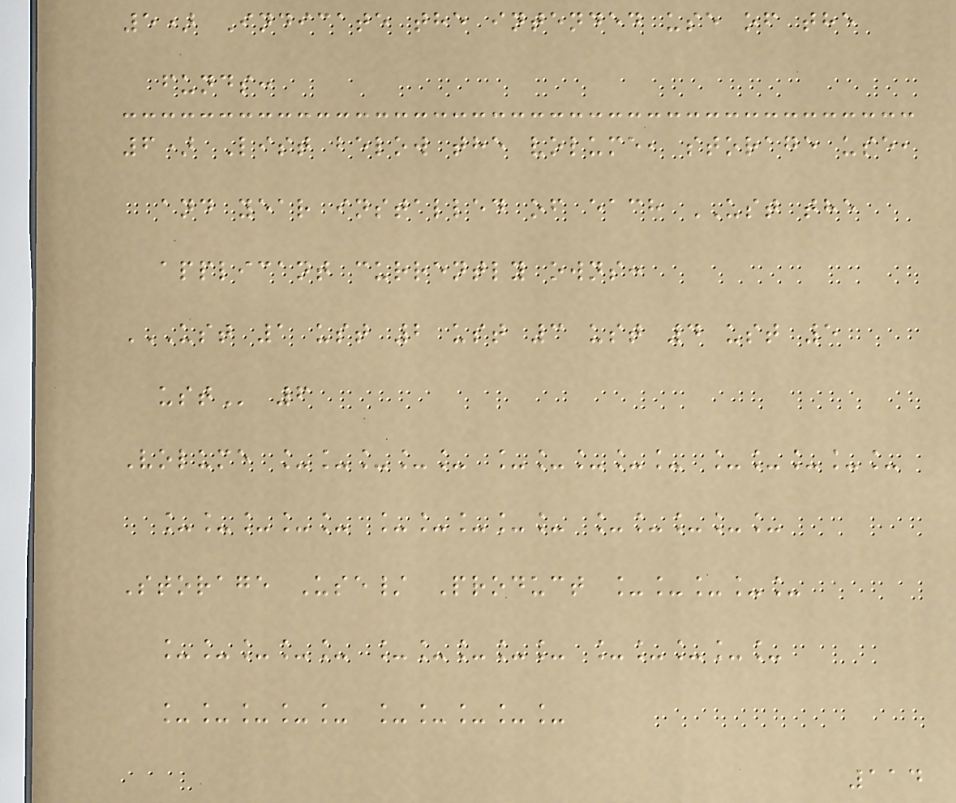5) Indicate the intended use of the
funds:
6) List below the volume, storage use,
and year installed of each UST the
applicant currently owns:
UST 1 UST 2 UST 3 UST 4 UST 5
UST 6
Volume _____ _____ _____
_____ _____ _____
Storage Use/ Product _____
_____ _____ _____
_____ _____
114
